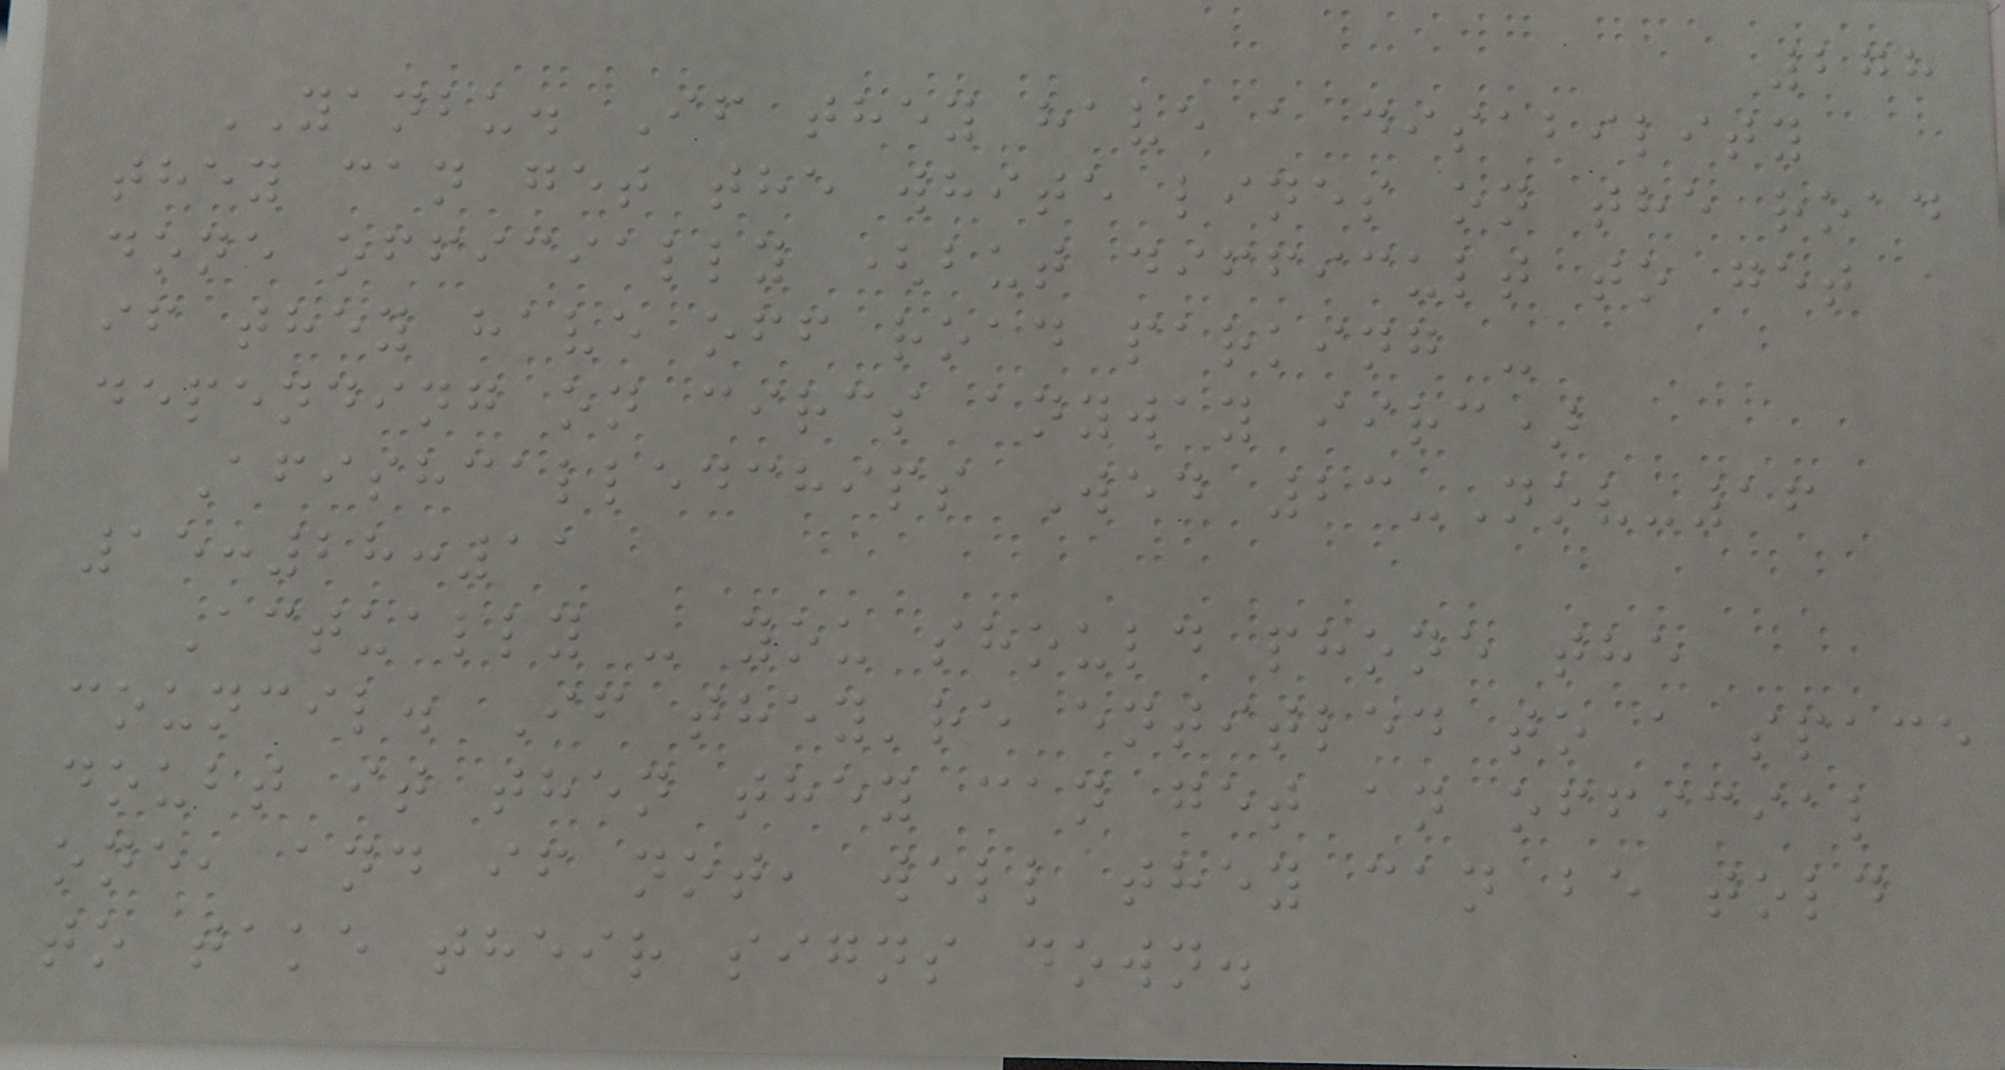278
YANBU. If they have a disability
they can get the white lines on the road
done officially (but difficult to get
if they have off road parking -
depending on circs anyway iirc)
Afishcalledchips Wed 23-Nov-16
15:28:11
Actually - you should phone the
council. If they're entitled to a space
doubt it then they can get an official
one, and if not, well they can be told
to take their signs down.
